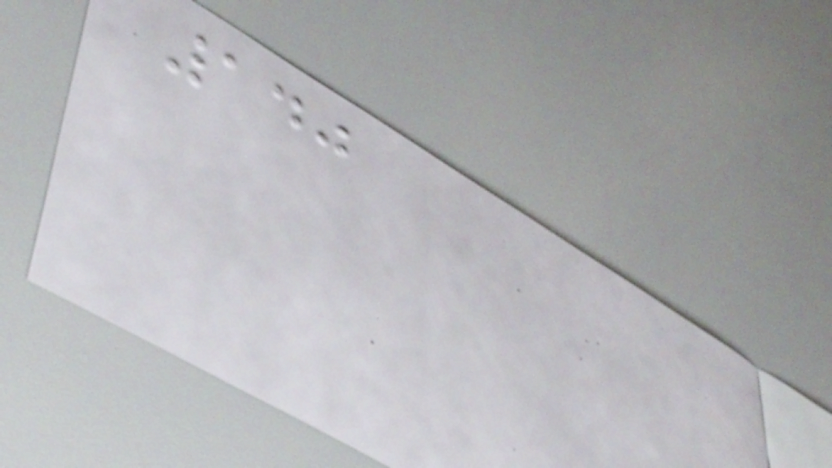140
